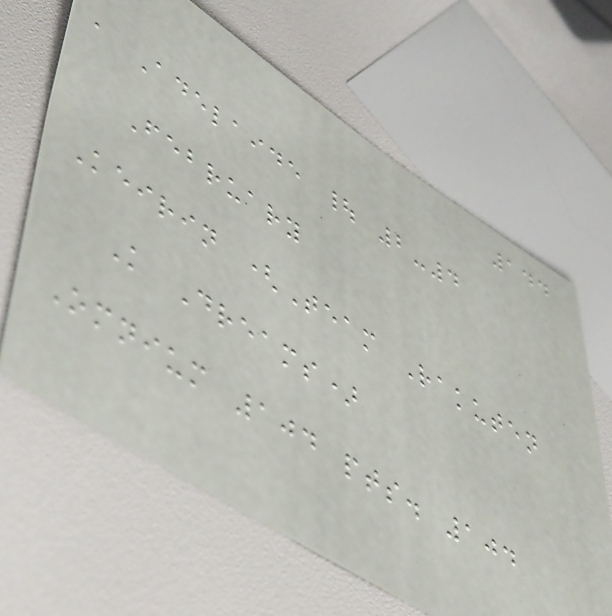144
, Adelaide | 2-4
February
Keirin (Team Rakuten
K Dreams)
Omnium 104 pts. 104
